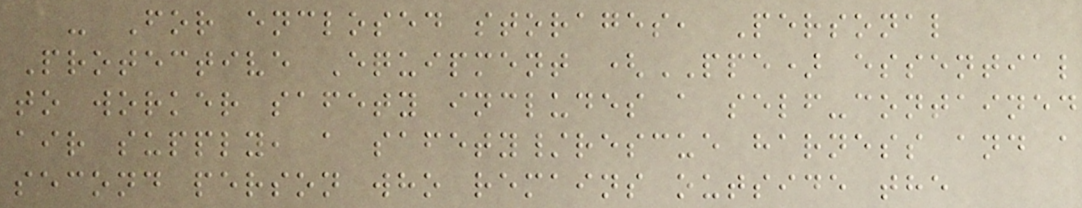- For enclosed storages, Personal
Protective Equipment (PPE) essential
to worker safety includes a self-contained
air supply, a safety/rescue harness and a
second person who remains outside the
